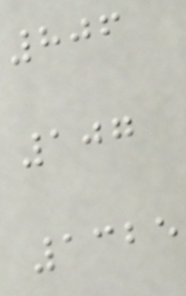806
107
1325
